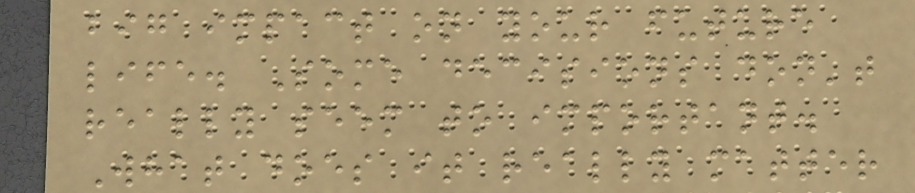big impact on your future
life. Some decisions don't
really seem to important.
What does it really matter
